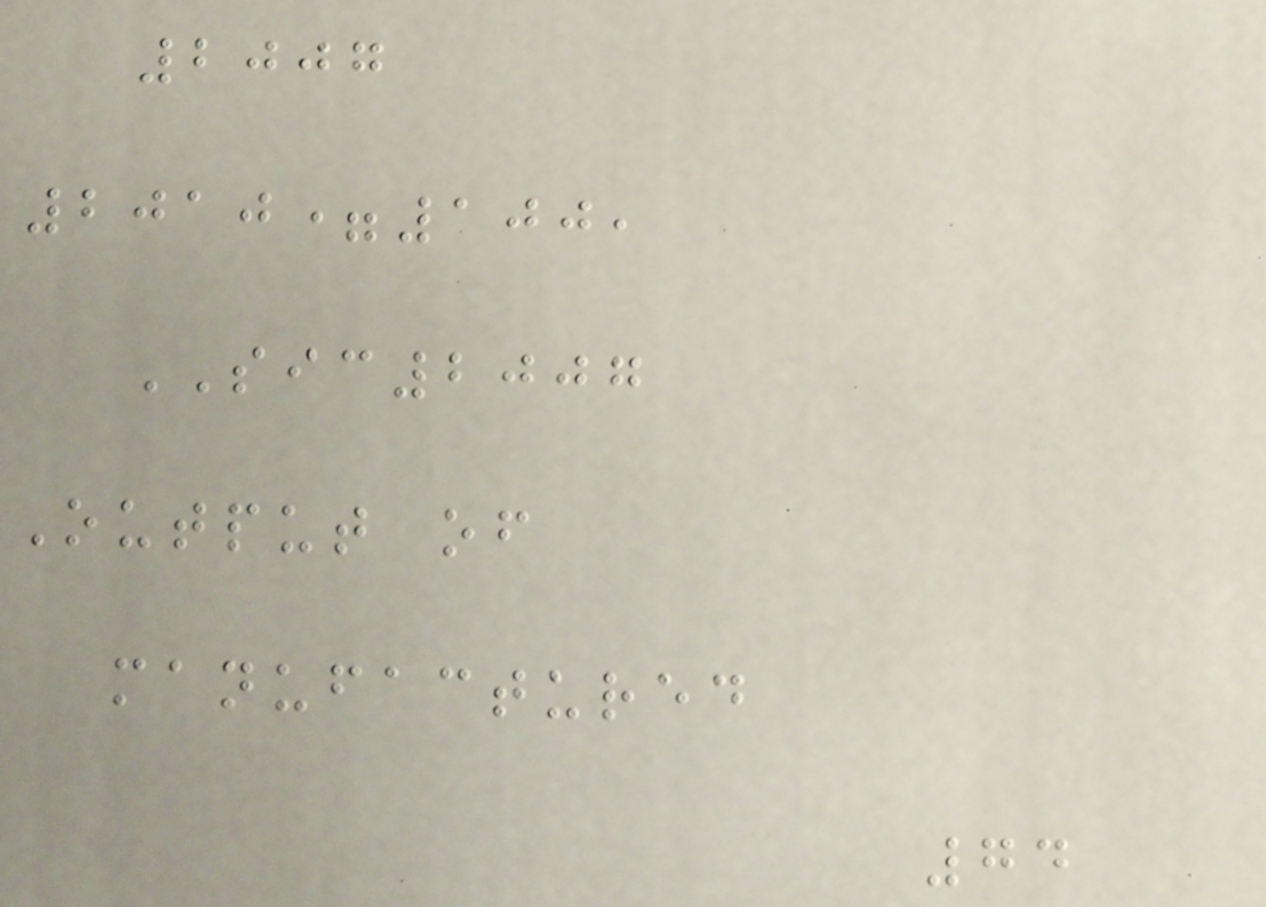2007
2010=100,
SIC2007
Output of
manufactured
74
